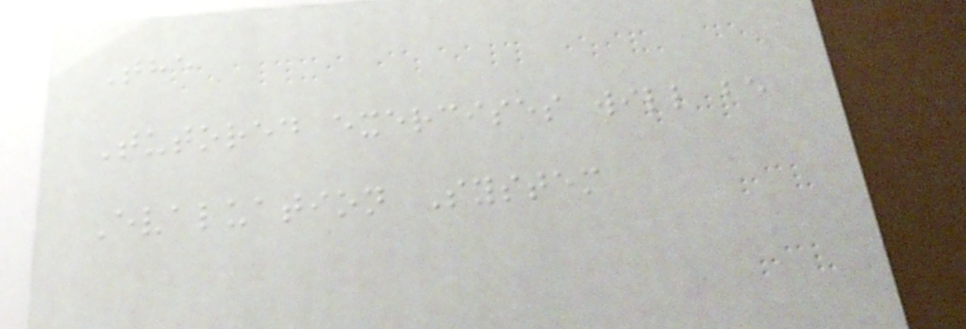The
Tutored exercises will be
Evaluation System
